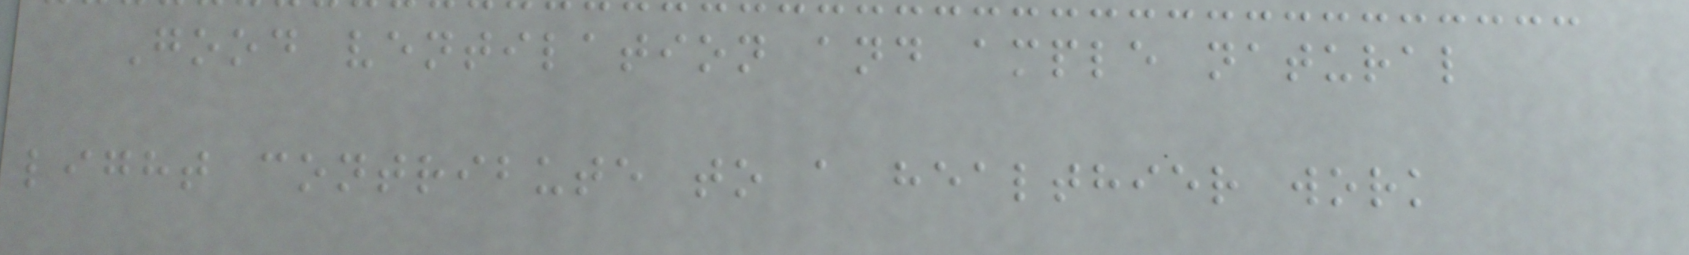Good ventilation and ample natural
light contribute to a healthier work
